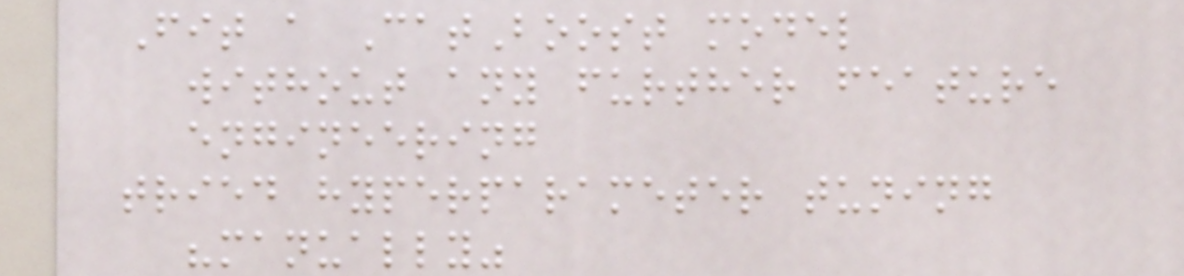Fit a CatBoost model
without any further feature
engineering
tried hyperparameter tuning
"manually"
